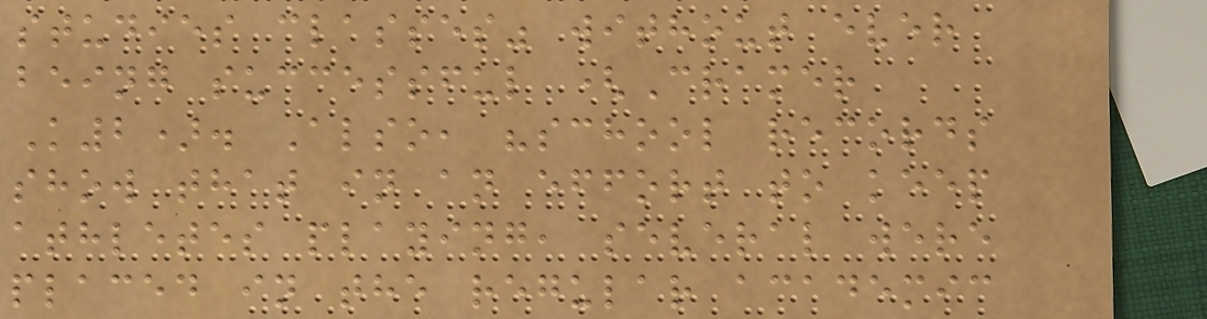studies classes" without ever
being successful (Cramer
K2). Also, "school records
show that in an effort to keep
athletes playing, several were
placed in the regular academic
